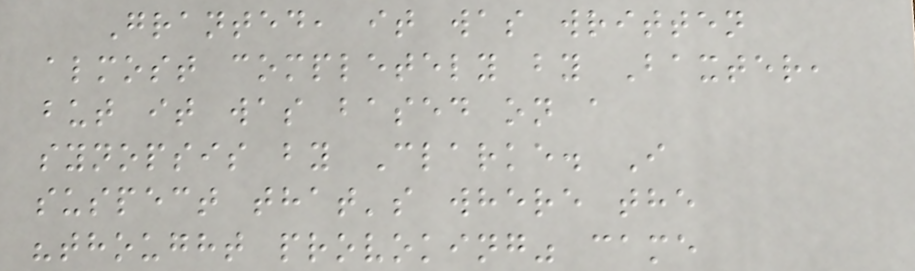Granted, it was written
almost completely by Baxter,
but it was based on a
synopsis by Clarke. I
suspect that's where the
"thought provoking" came
